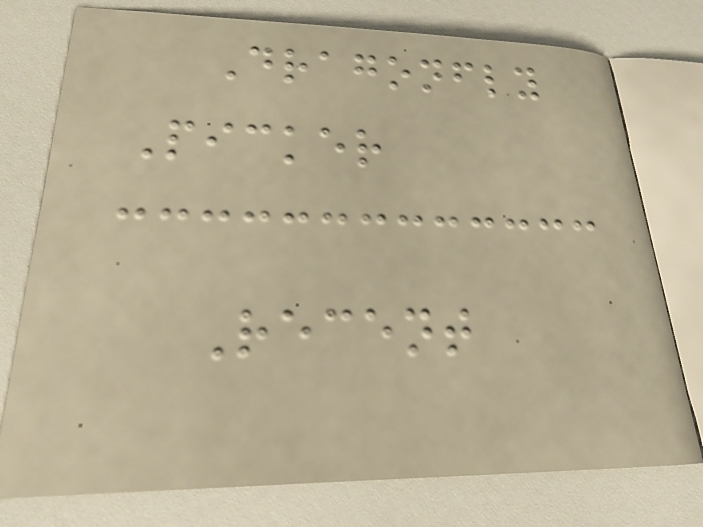Dragonfly
Picker
Recent
